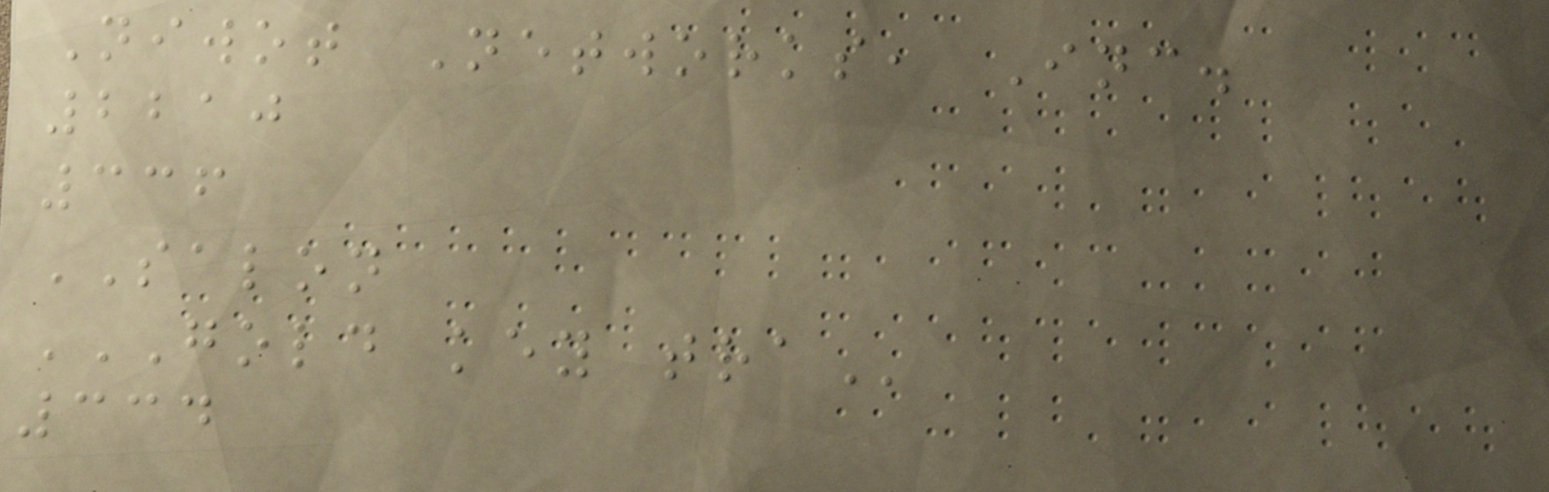Niwot Networks, Inc.
2210
336
SALON
GOLD KEY TRA
334
